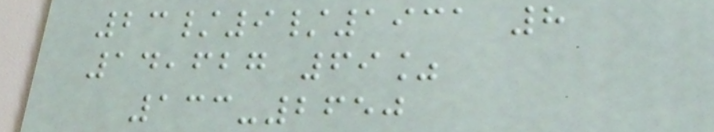23/9/1931 8
14,627 69%
133-2650
